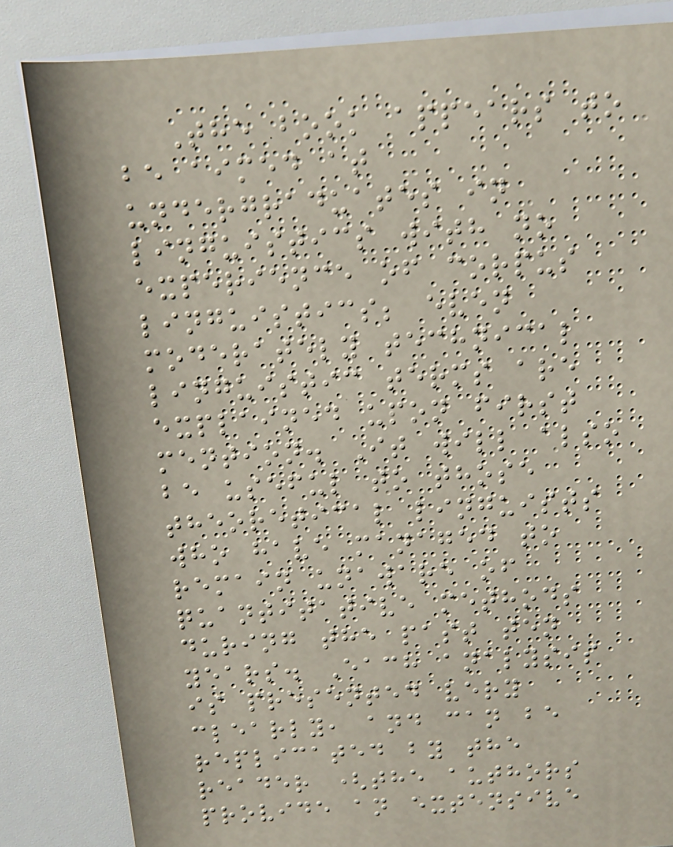The book appears to
be aimed at
undergraduates in
linguistics with no
experience of corpus
linguistics; even
moderately technical
linguistic terms are
explained upon first
mention. It will also
be useful to those
theoretical linguists
who have managed to
remain unaware of
quantitative methods
during the past ten
years. Each analysis
is presented very
clearly, and can be
replicated by the
reader (the authors
provide an extensive
